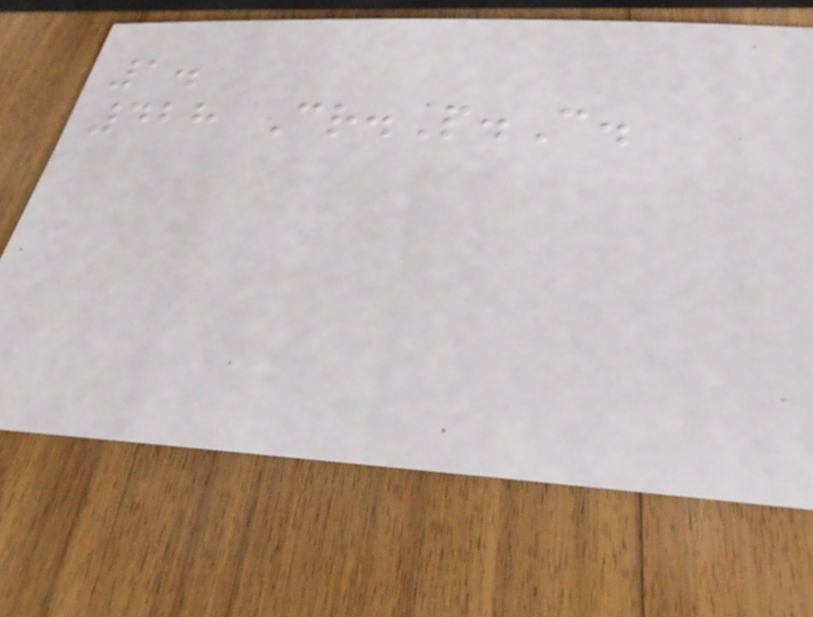1.
428 Cr.P.C.
